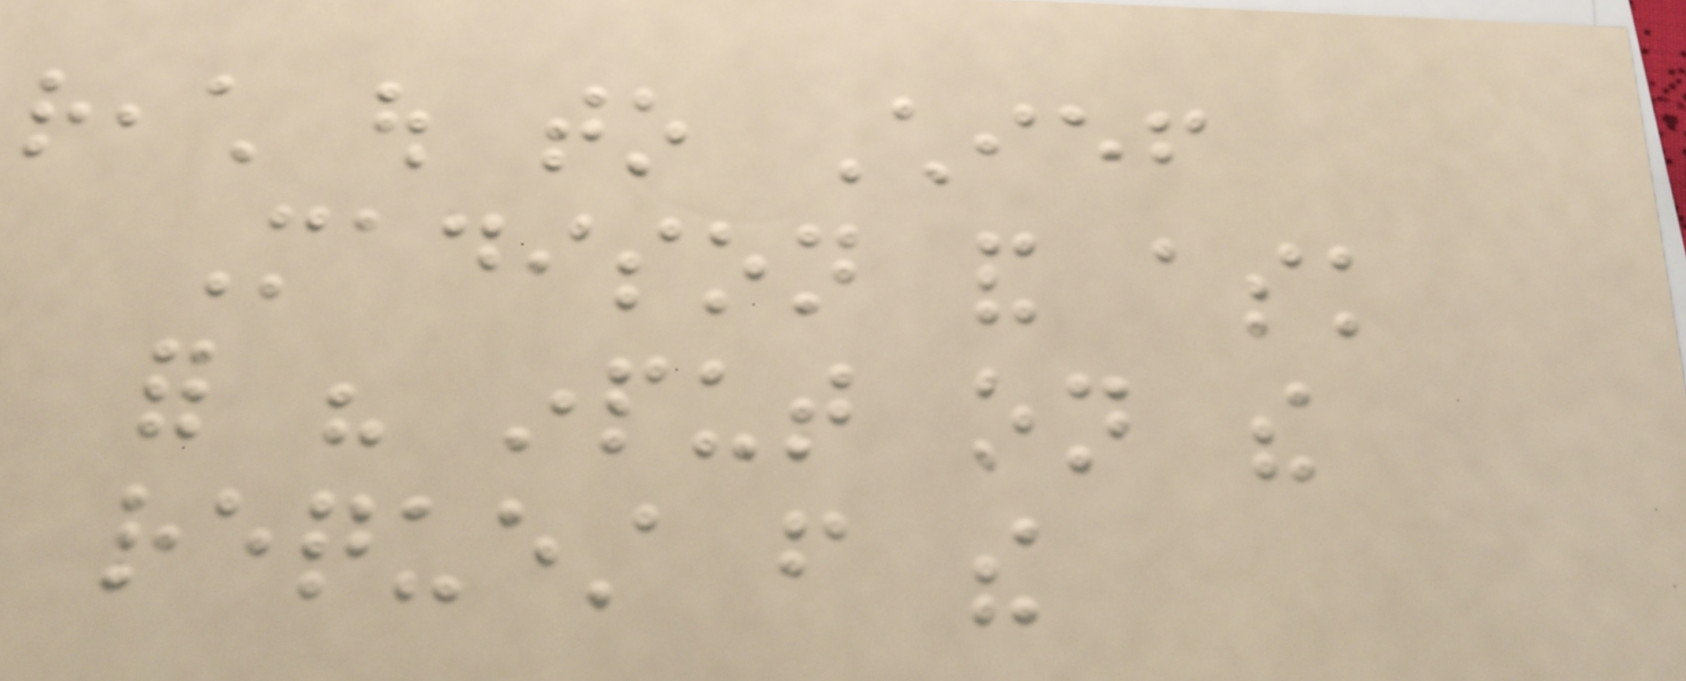reach out to Chief
Madison and ask
for his input on the
request from the
